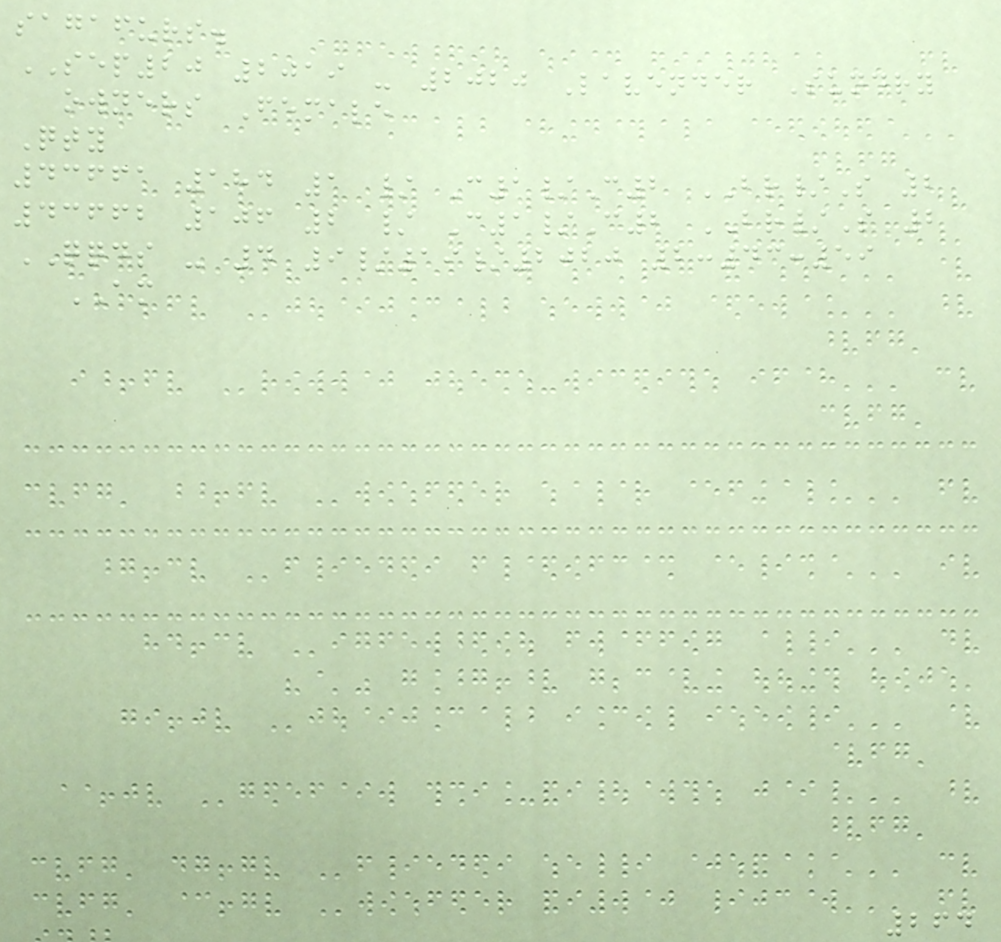sagafurs.
SEP20 2019 - 2020 Lavender Sundry
owners Female
Qty
43661 184 1 / C1/C2 BR/S 2
43662 106 2 / C1/C2 BR/S 2
QQDS - 4 9/19/2020 2:43:59
AM
264
